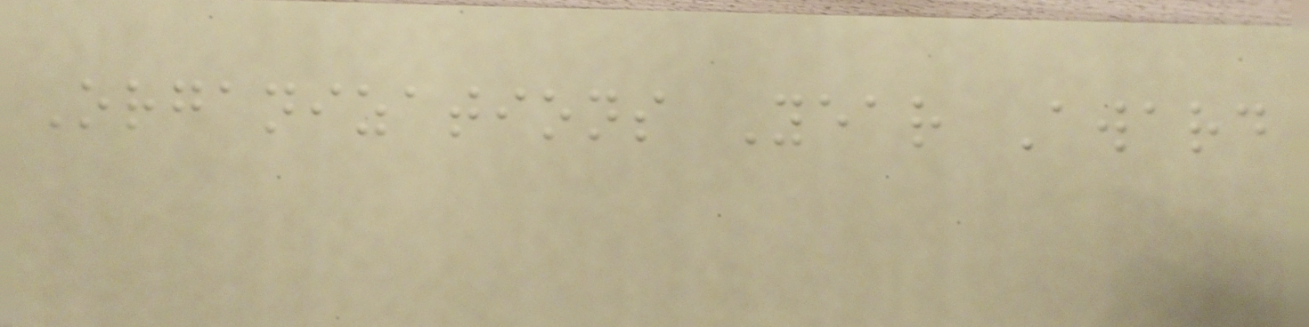Organizations Year Award
